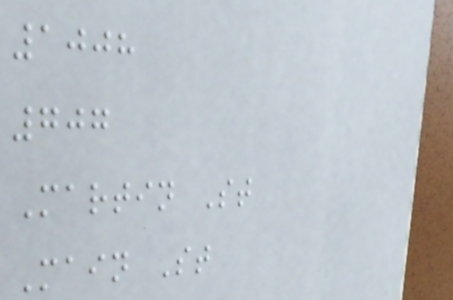1008
707
Martin St
Main St
